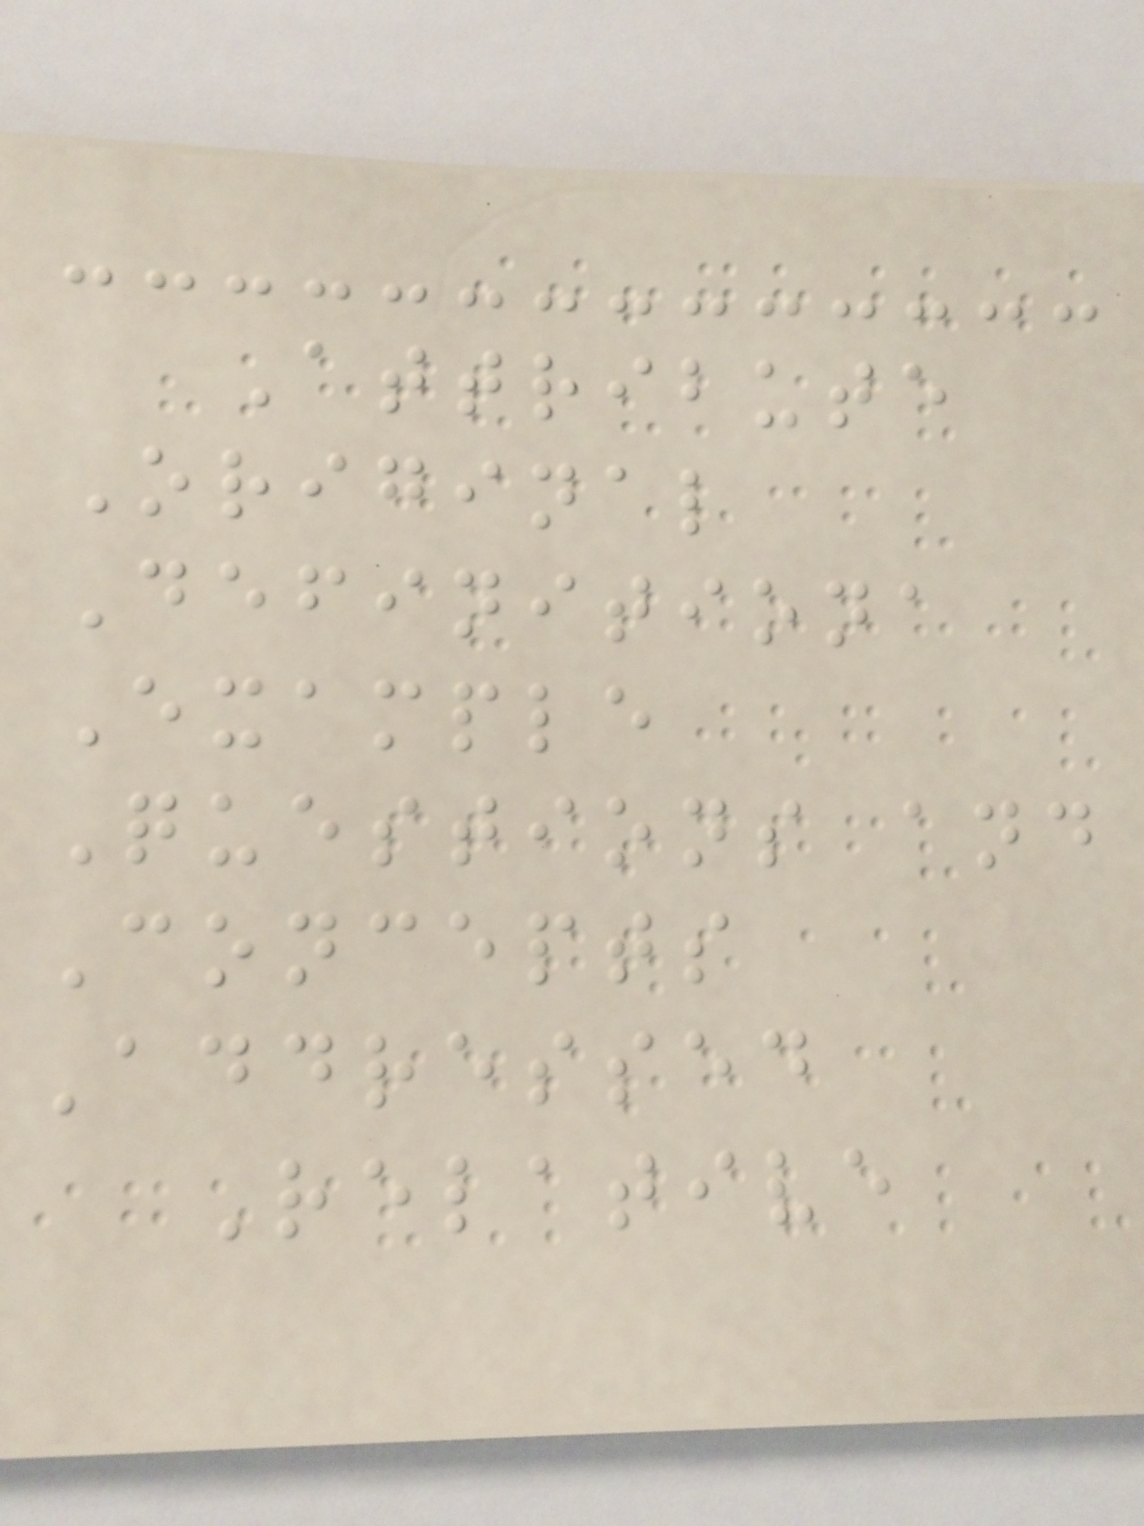Attribute
Original
Definitiona
Example
Questions and
Concepts
Addressed
Relative
